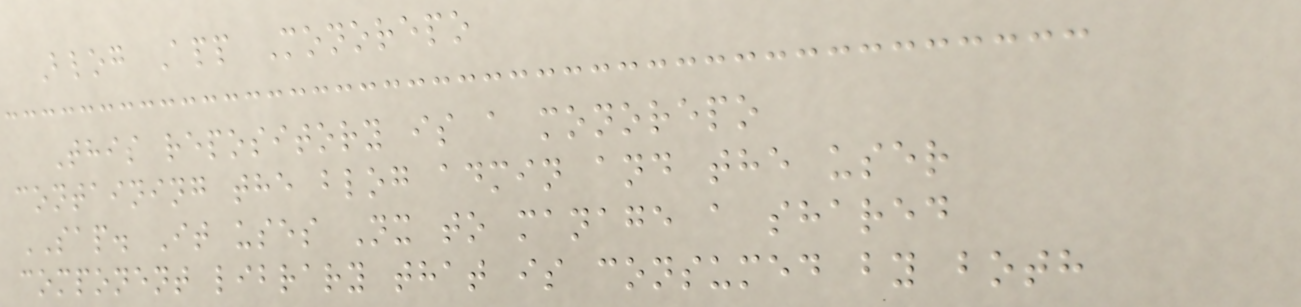Blog App Monorepo
This repository is a monorepo
containing the blog admin and the user
SAP. It uses Nx to manage a shared
component library that is consumed by both
